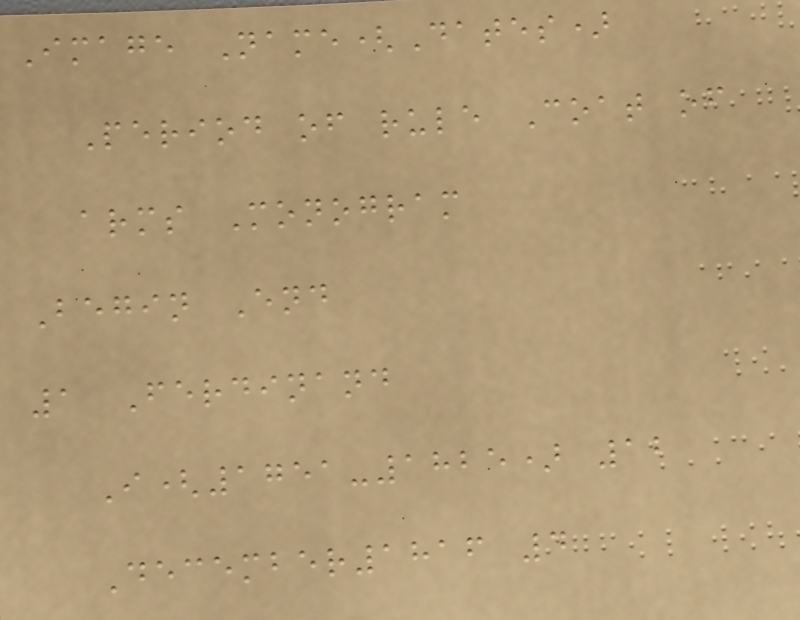Image Name(Dates)
Period of rule Coat of
arms Monogram
Begin End
1 Ferdinand
I(1751-1825) 12
December1816 4
